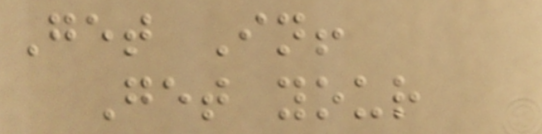Get In!
Get your
